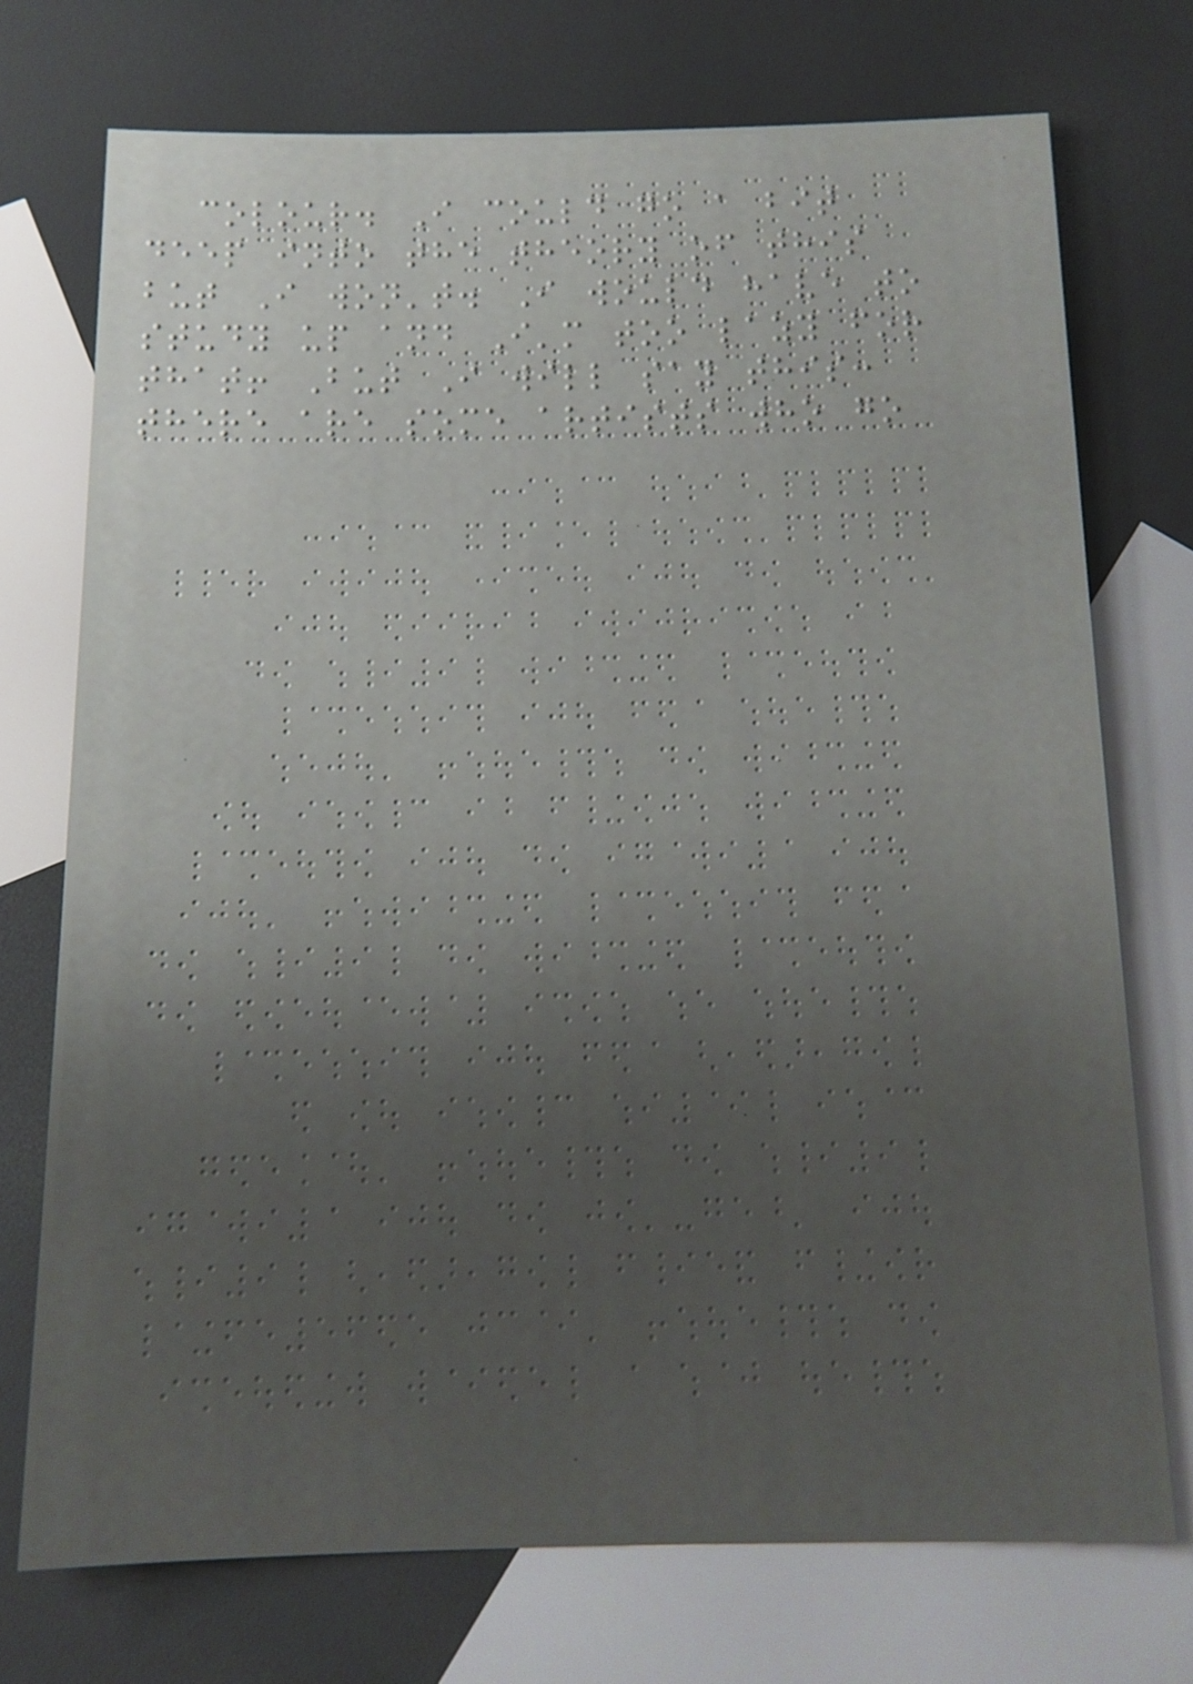colour. I could go a bit
deep into the theory of this
but I won't. I would have to
study up and I'm too lazy for
that! But I will say this:
there are some artists who go
